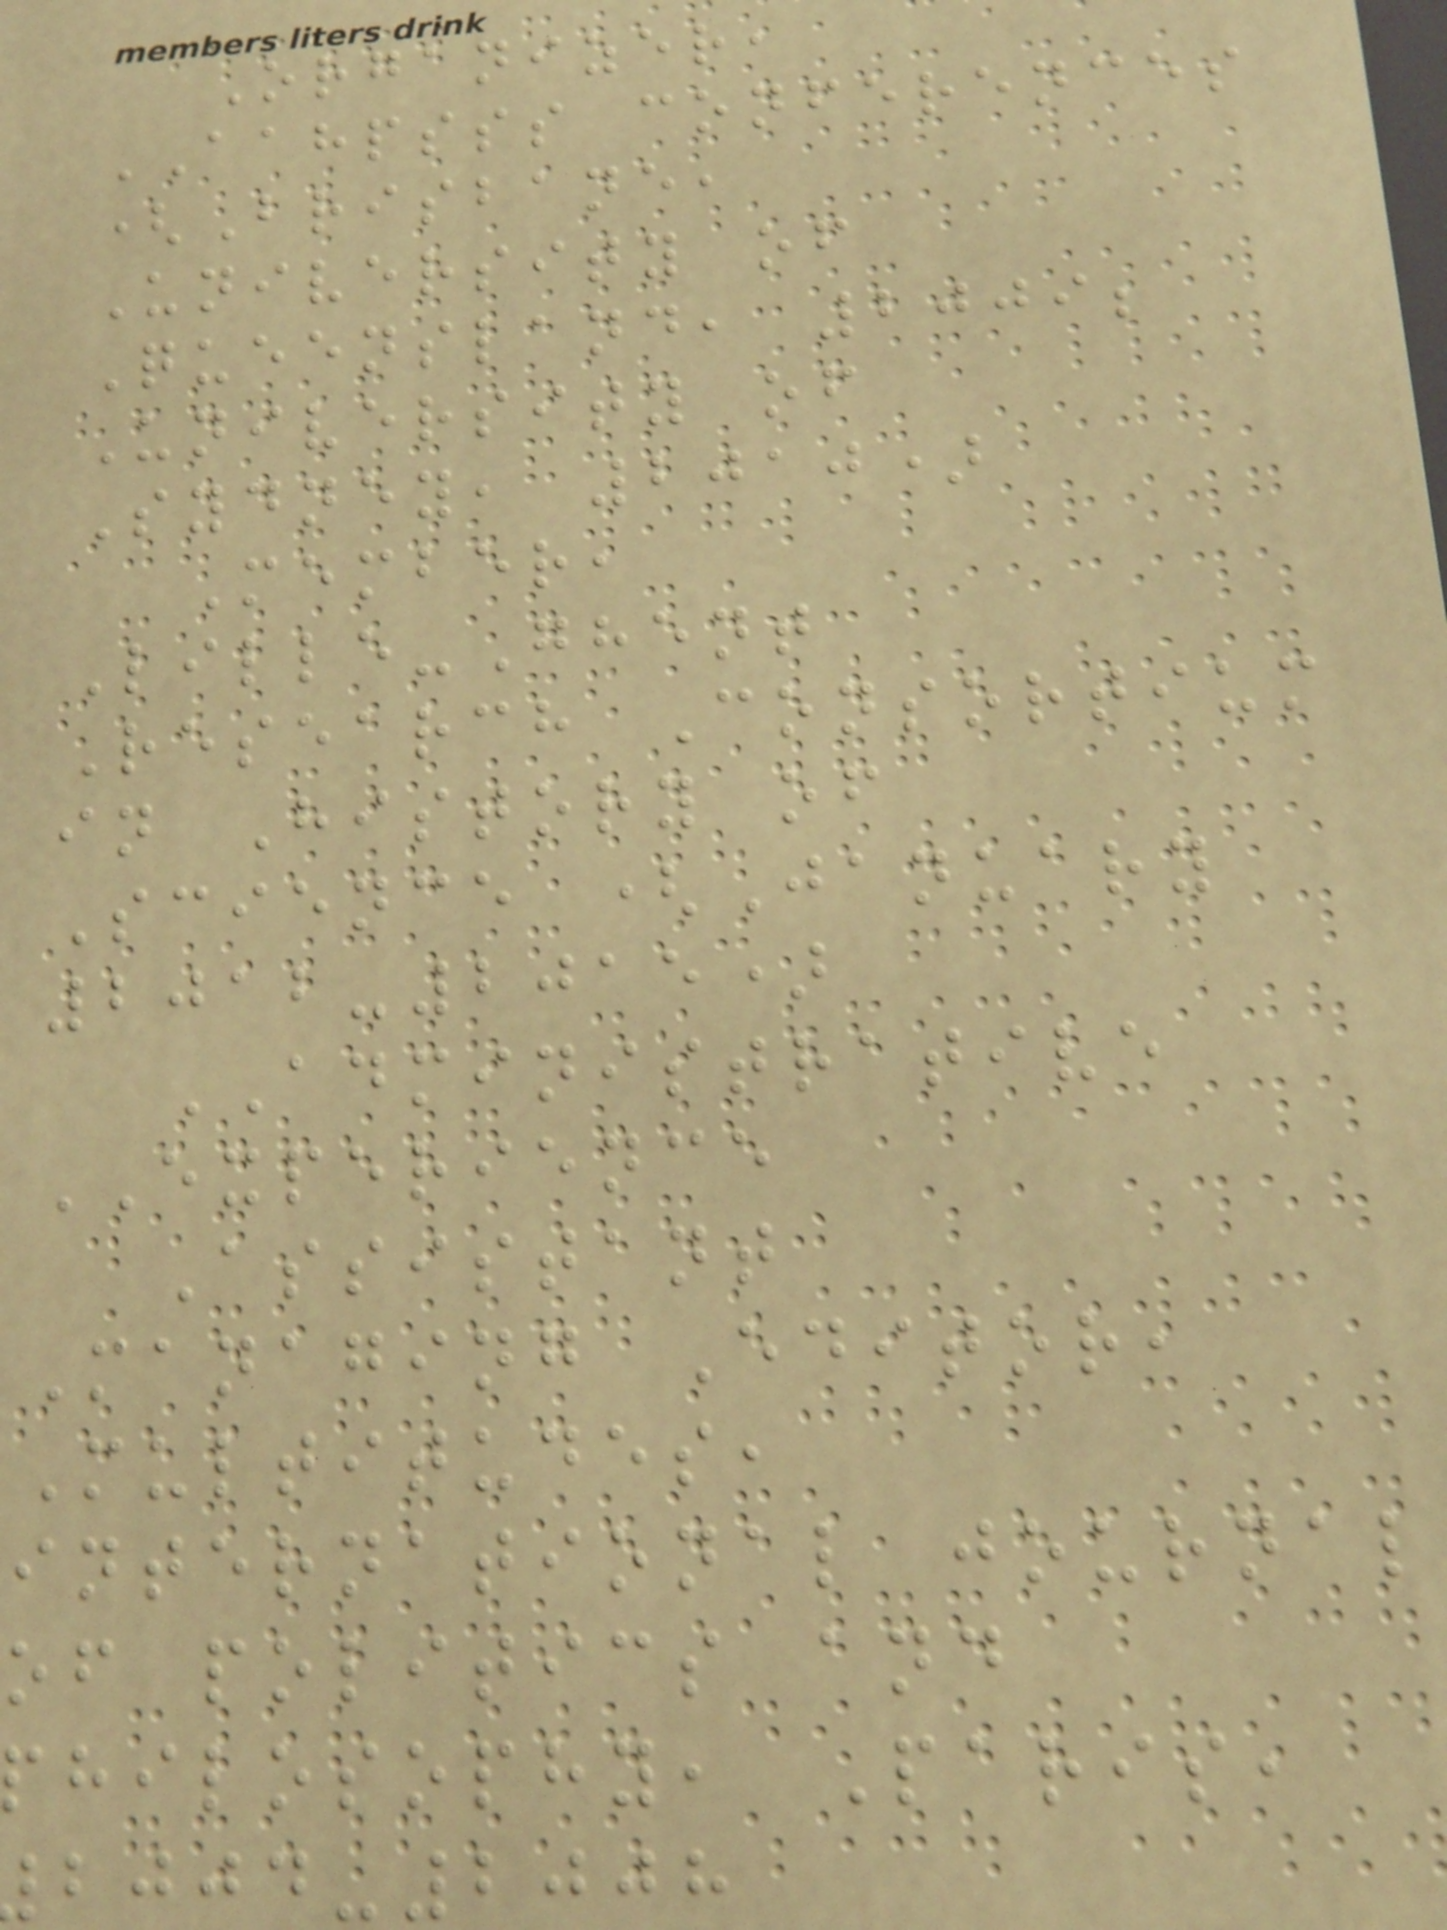Organizer,
AAHPSSS conferences
(Brisbane,
University of
Queensland, 2009;
University of
Sydney, 2010)
Member,
Lille-Ghent
Research Consortium
in History of
Science (January
2012-2015)
ADMINISTRATIVE
EXPERIENCE
Assistant
Managing Editor,
Multitudes,
international journal
of politics and
philosophy, Paris,
-2008
